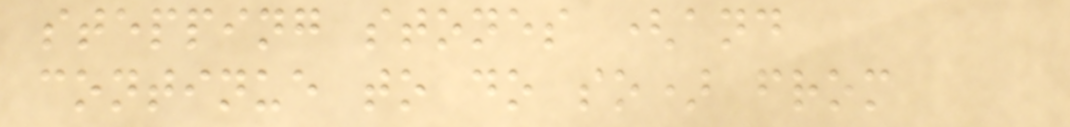stepping stones (and
continue to do so) from
